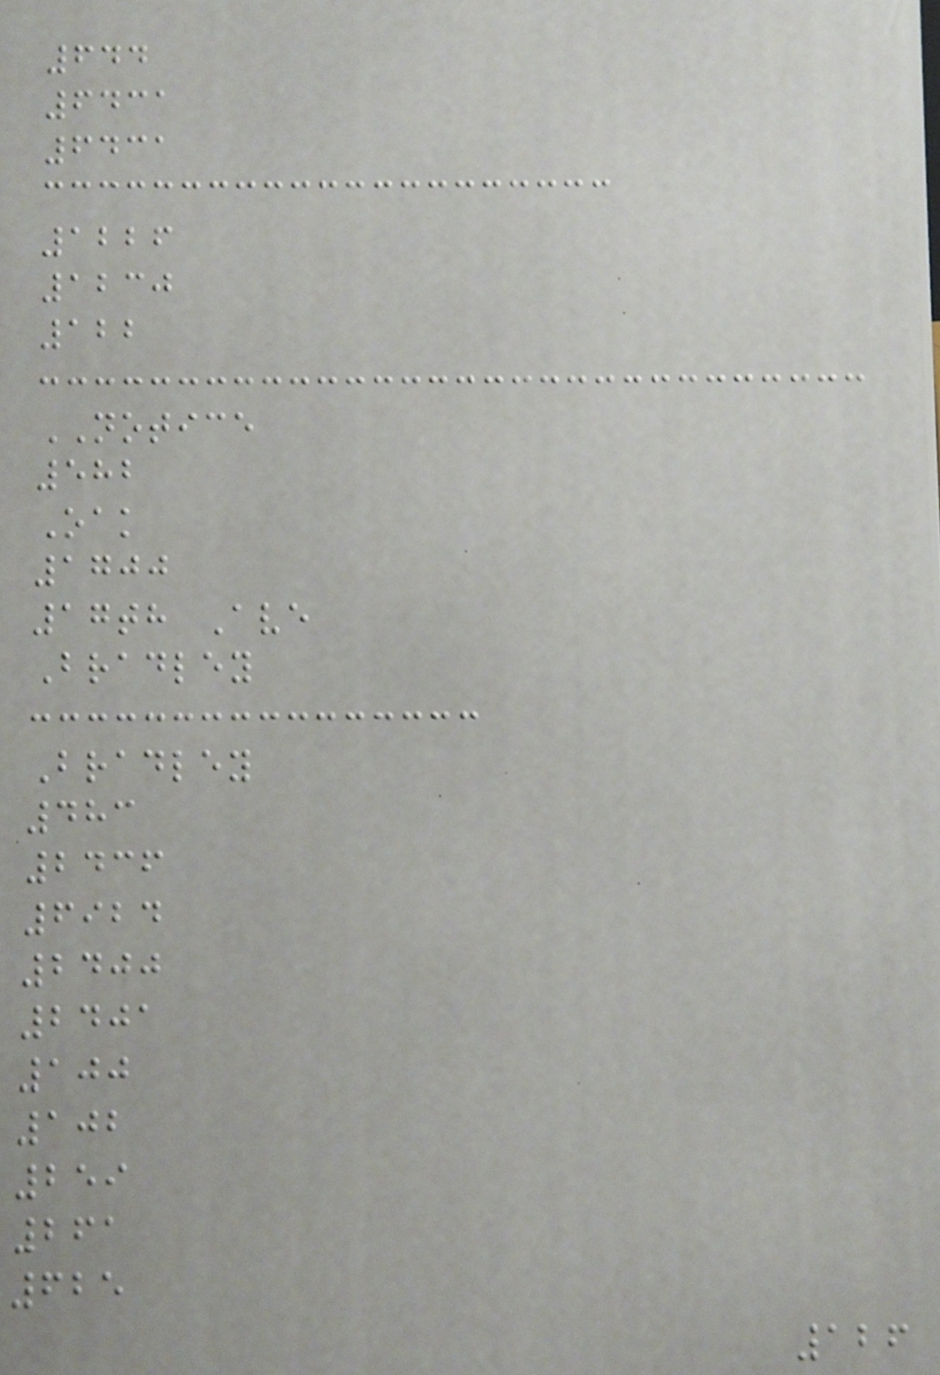644
6431
6431
1226
1230
122
NOTICE
582
Oak
1700
17th Ave
Bradley
Bradley
483
2436
6924
2400
2401
100
102
259
261
625
126
